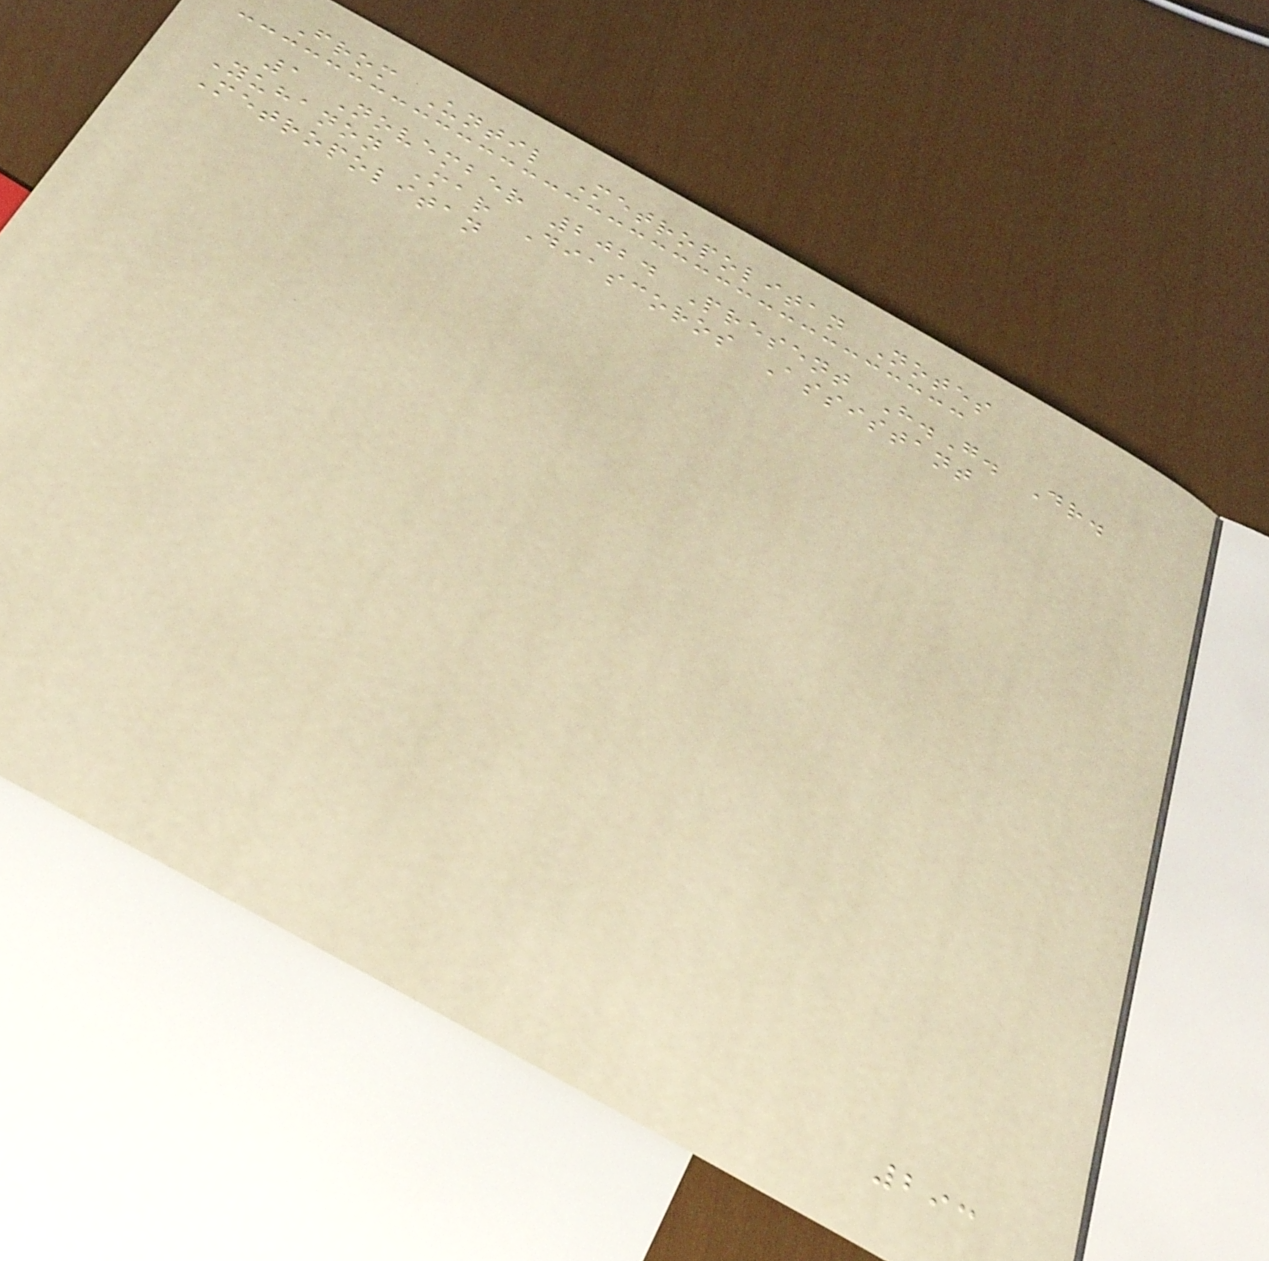From Until Metropolitan Notes
1 November 2024 Present H.G. Dr.
Yuhanon Mar Diascoros Assistant
Metropolitan
293
